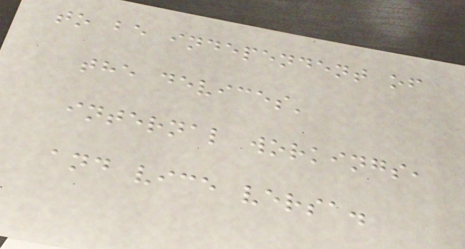to be independent of
the devices'
internal workings,
and vice versa.
